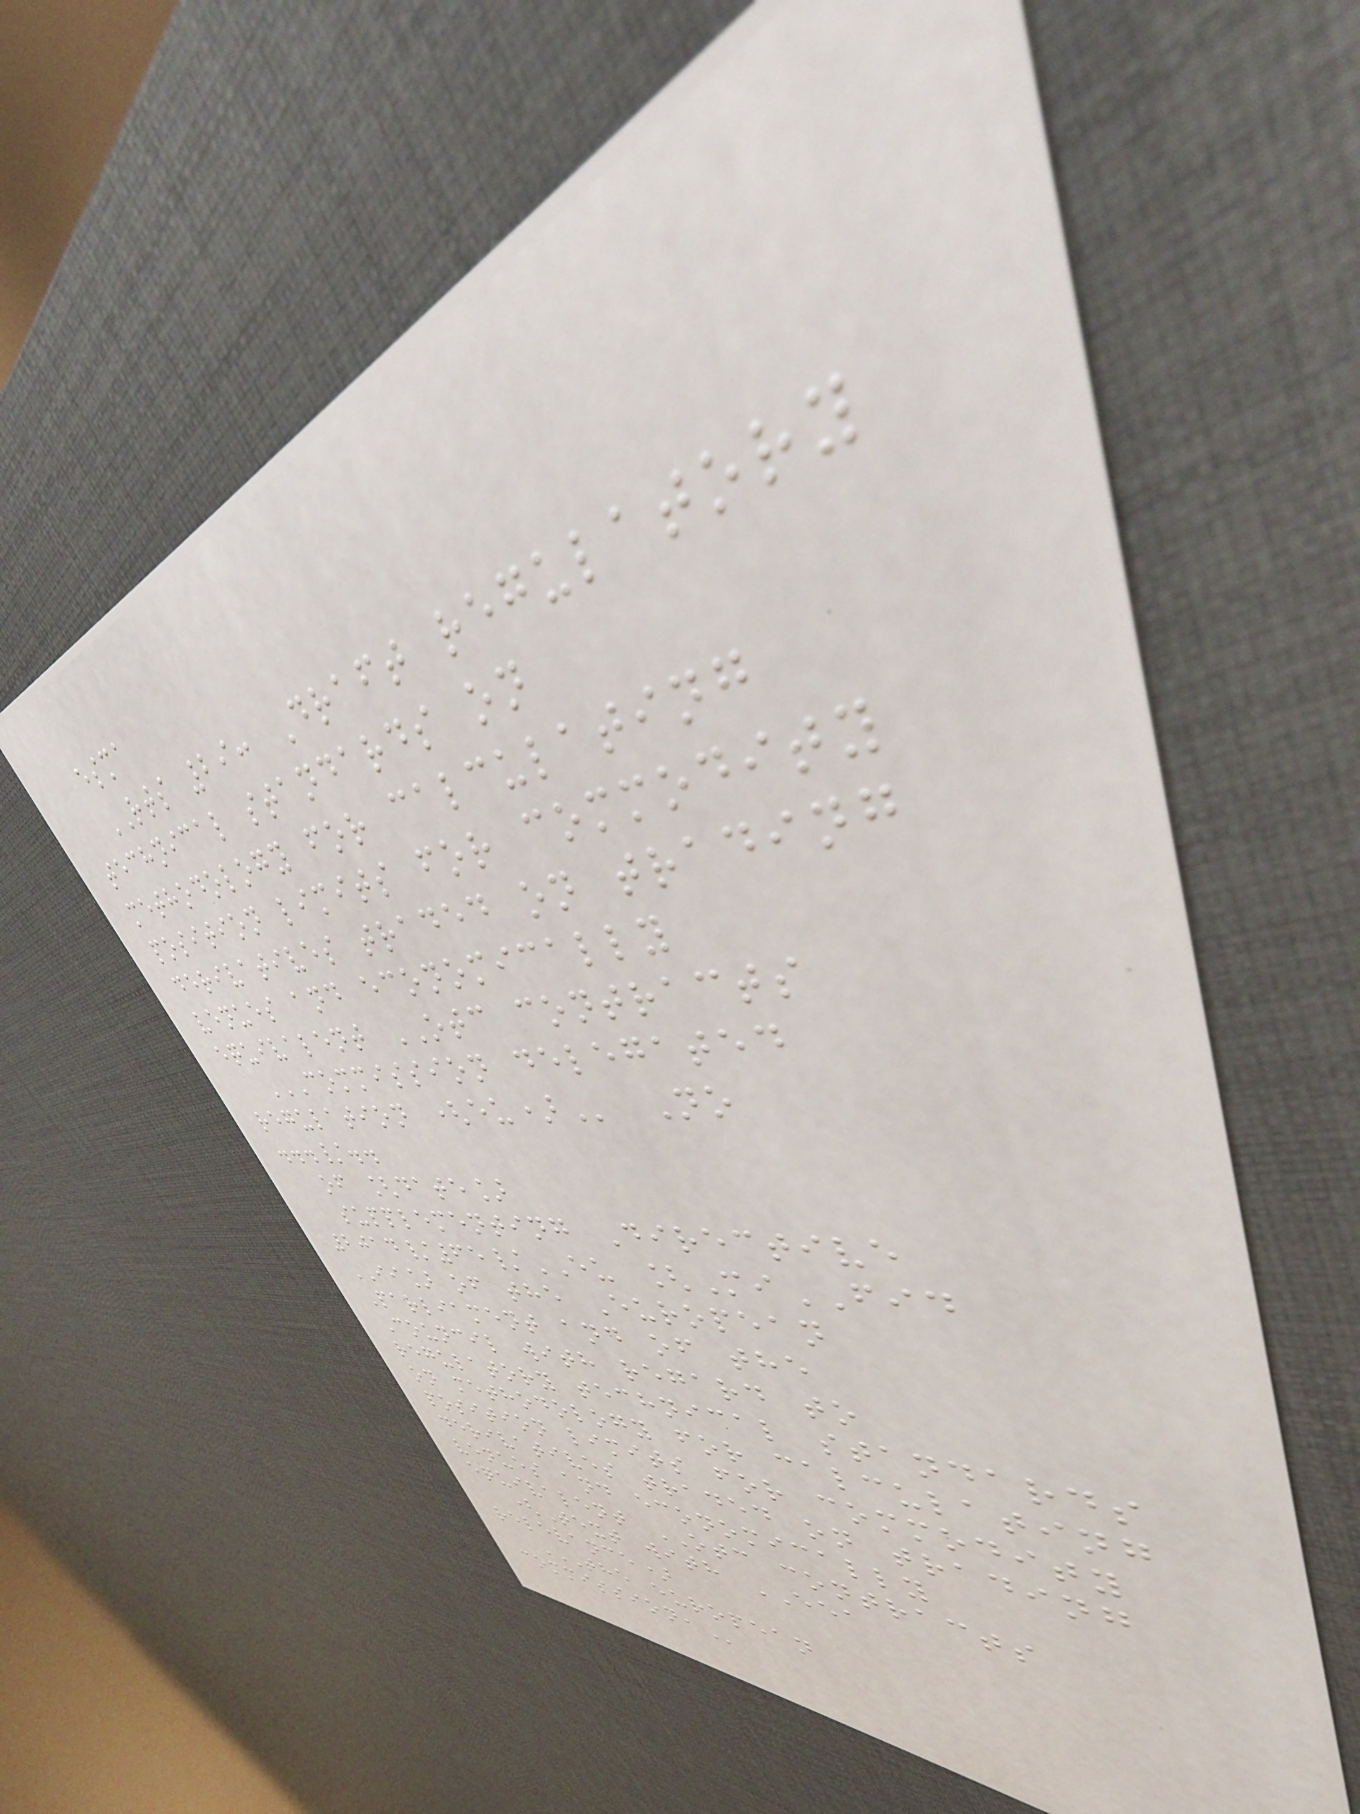esma
RTS 29: Draft regulatory
technical standards on
methodology for calculating
position limits for commodity
derivatives traded on trading
venues and economically
equivalent OTC contracts
COMMISSION DELEGATED
REGULATION (EU) No
.../..
of [date]
supplementing Directive
2014/65/EU [MiFID
II] of the European
Parliament and of the
Council with regard to
regulatory technical standards
on methodology for calculating
position limits for commodity
derivatives traded on trading
venues and economically
equivalent OTC contracts
(Text with EEA
relevance)
THE EUROPEAN
COMMISSION,
